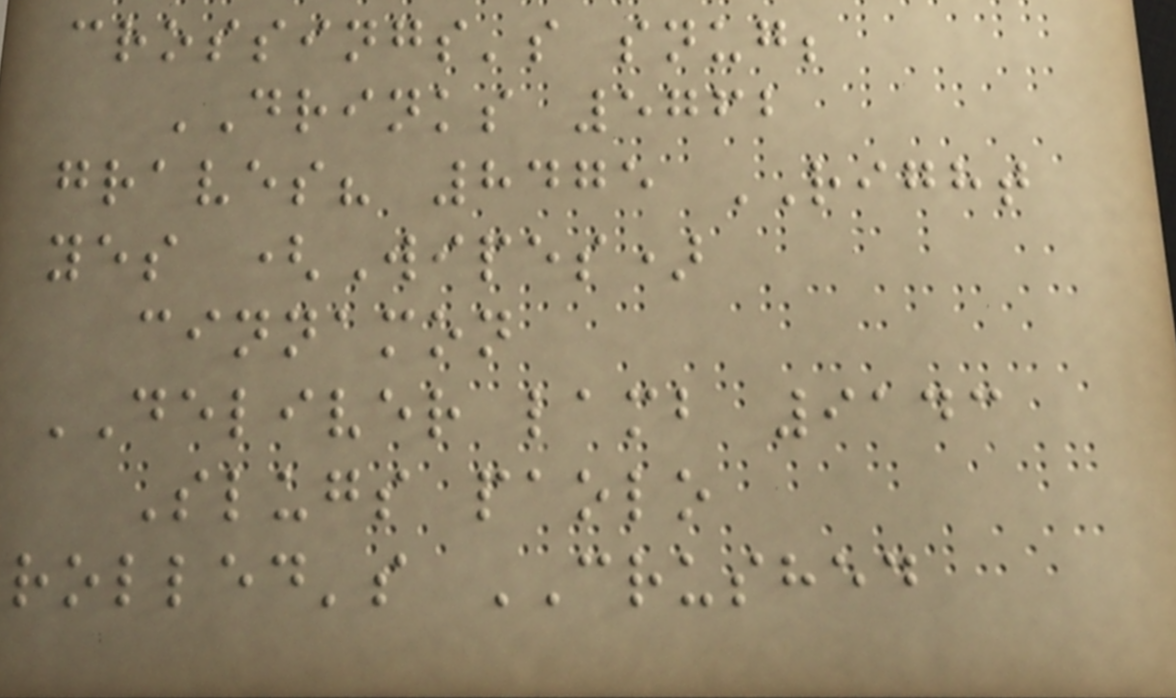crossings's snug;
DRINKS 5762
graves? 8475 RIGHT
yes (Wipes)
cinnamon
DELIVER lamb 9143
Slugs paolo
rolled's CRUSHED
